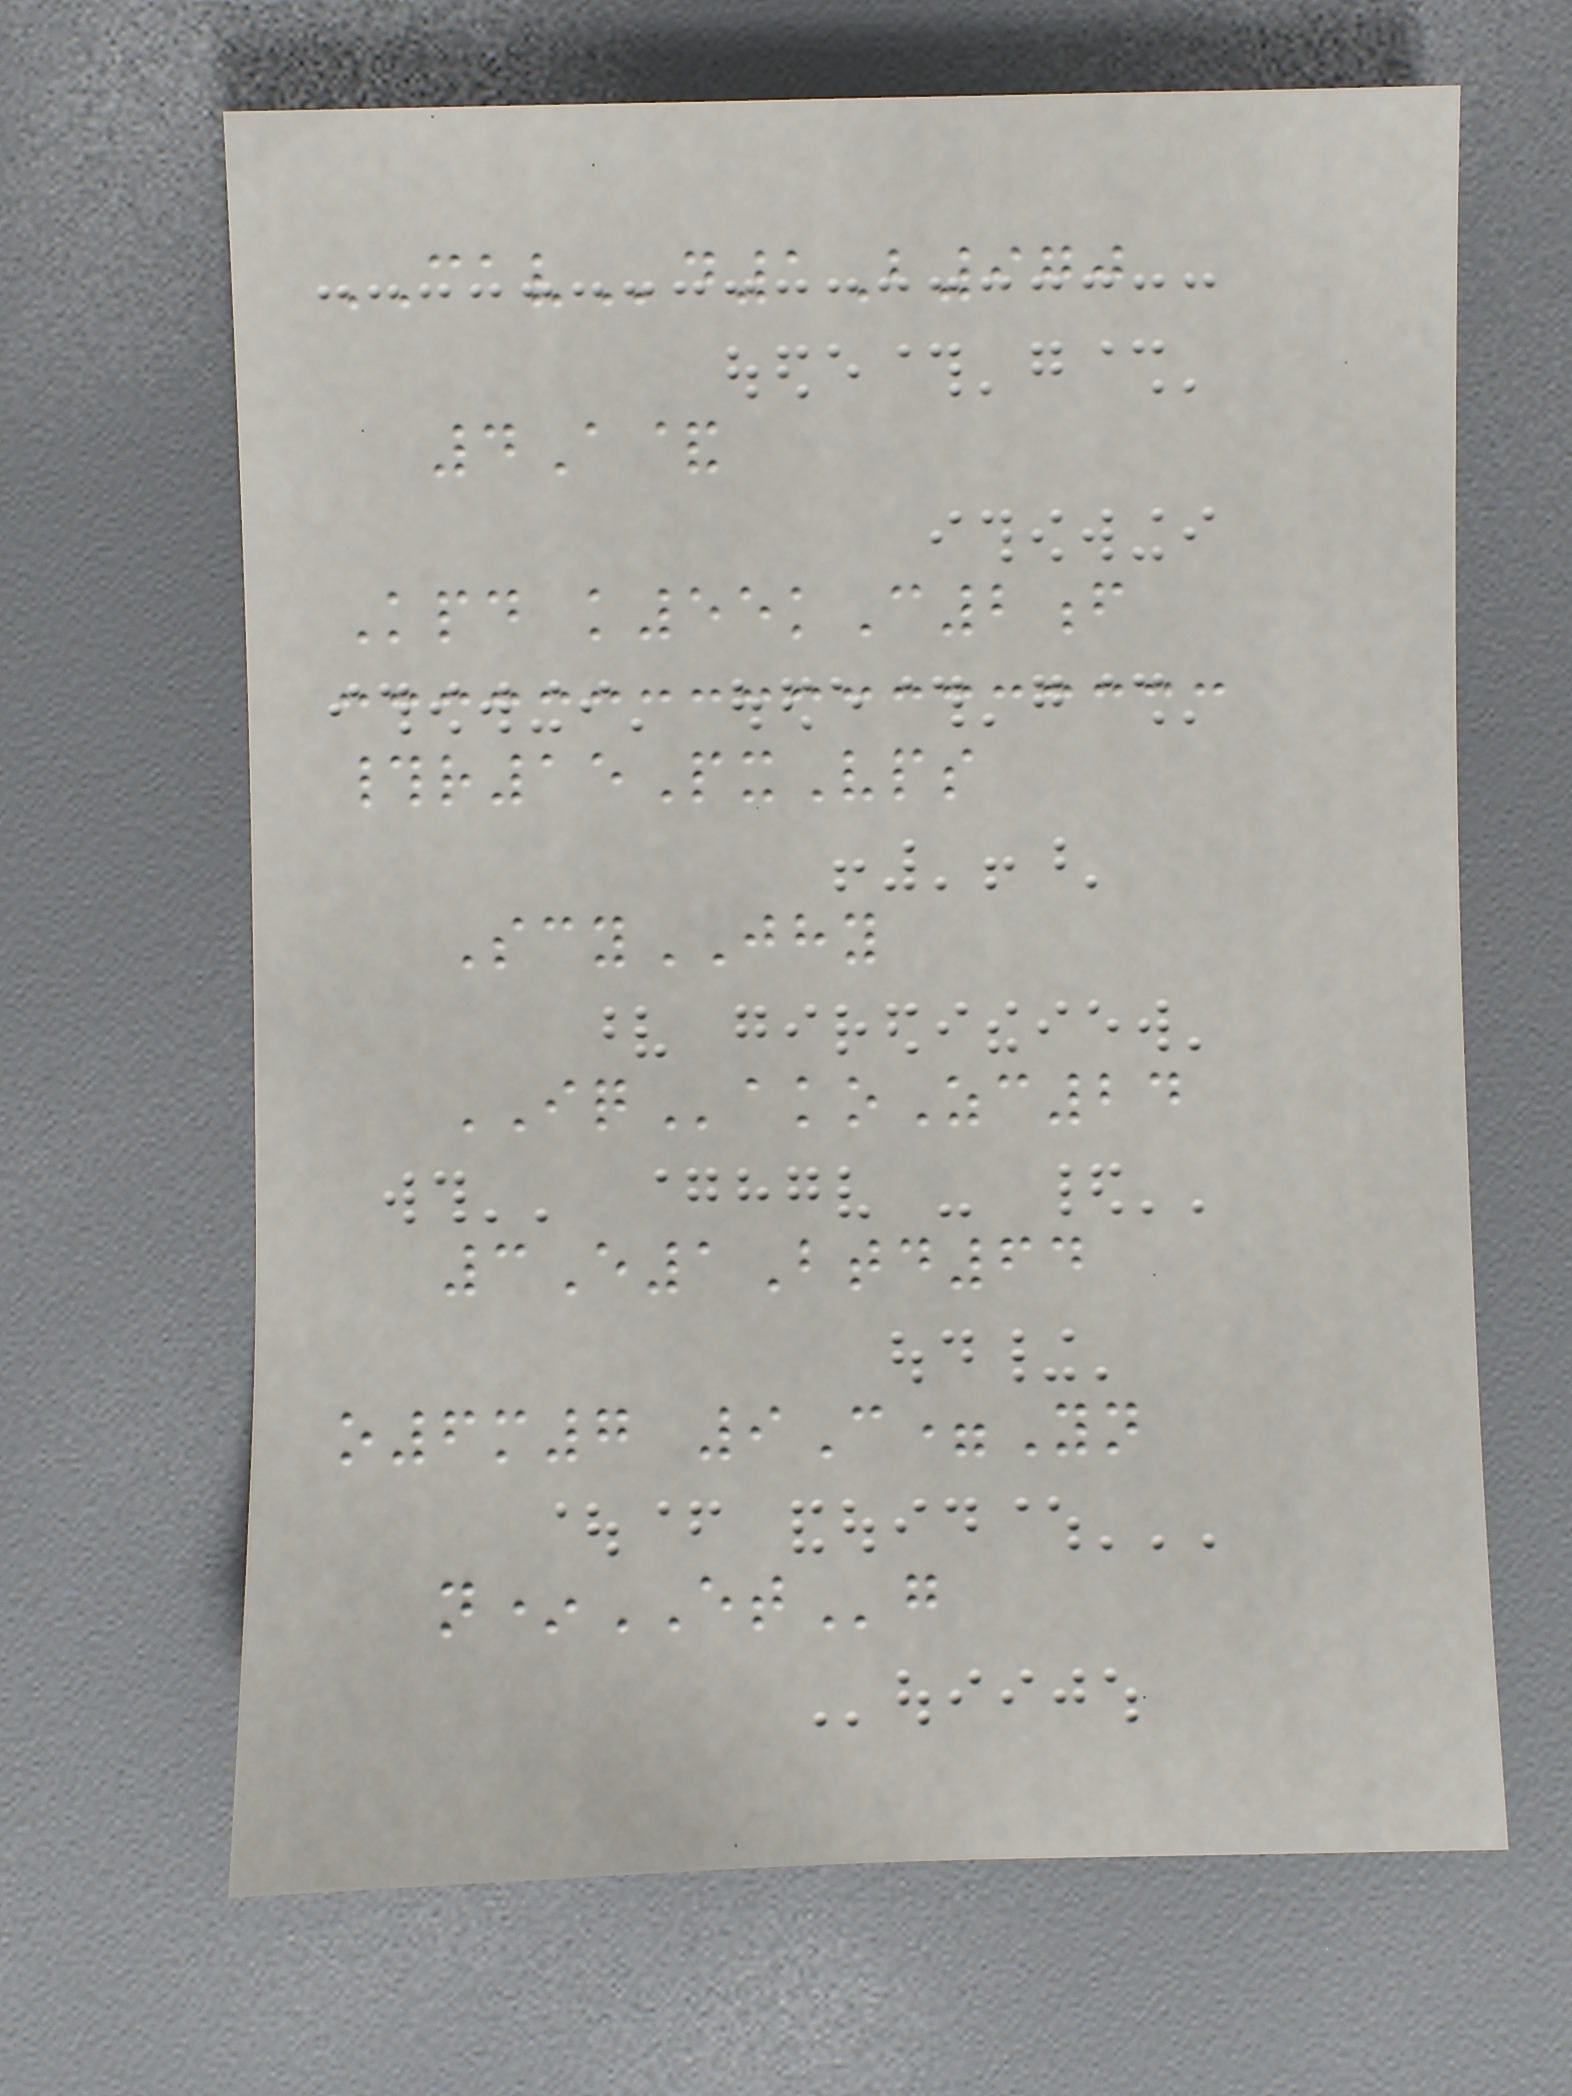CAVd1B970
4A&
Kpd k55kC2f
#r15PxVps
ScyJHY
IQakoZc24
3E1Btd64
o6m7 9C=Yn
n*ETg
